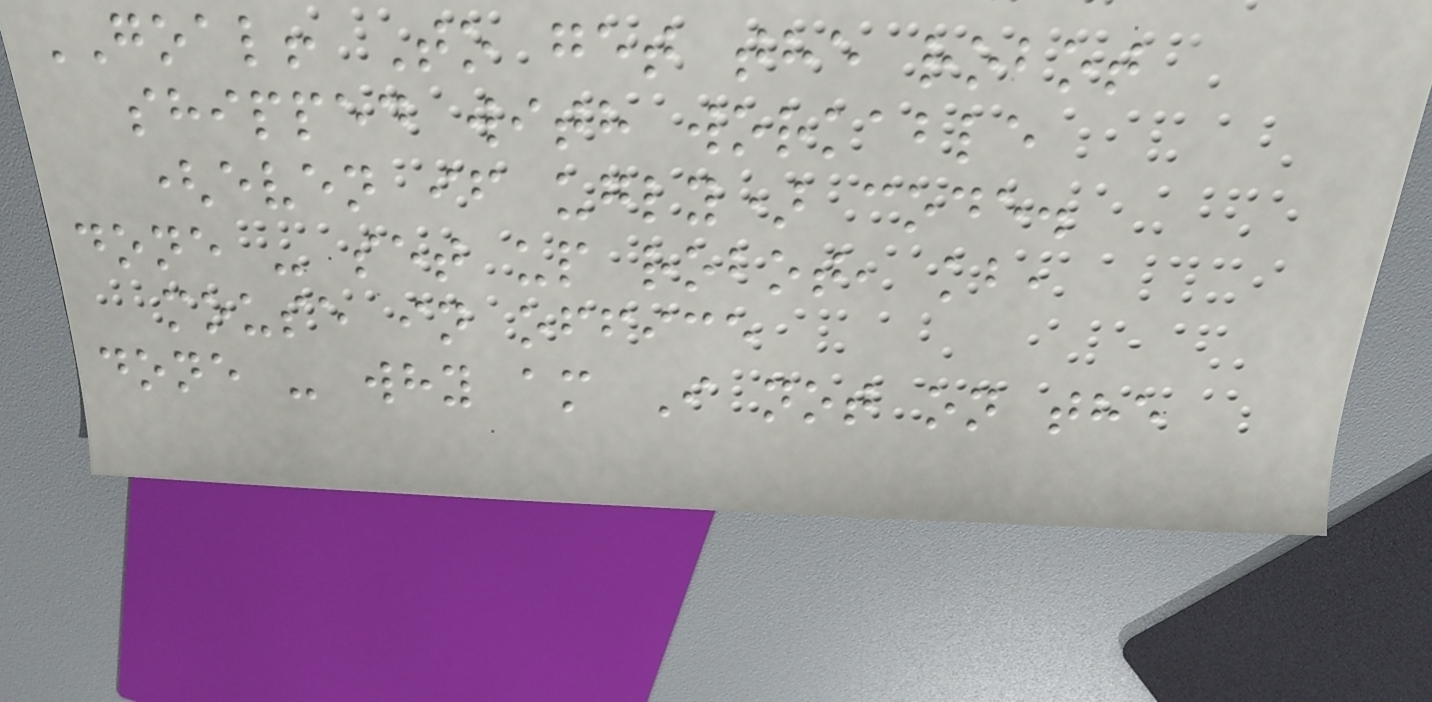GOAL! To get the robot
shipped with workable
(even if ugly) code.
done - set up robot, kb,
mouse in office
done - why am I not on the
